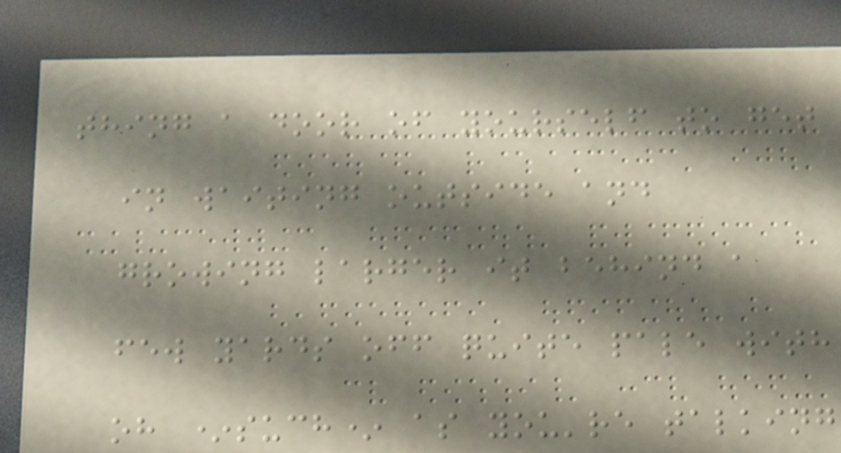thing a door of yourself to get
in waiting outside and
growing larger it behind a
few yards off quite pale with
oh *such* as you're talking
